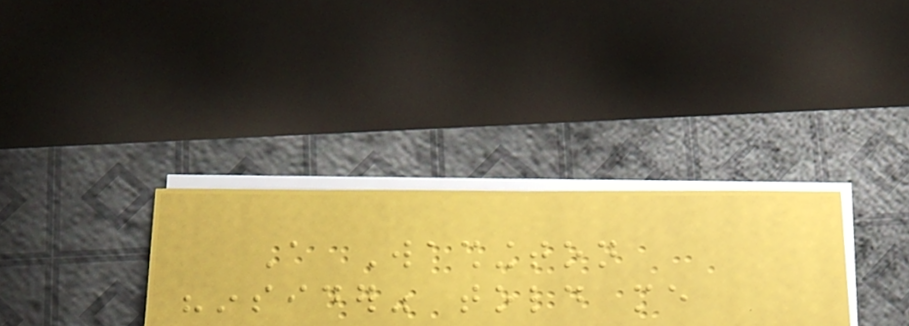A Washington
"insider" told me
